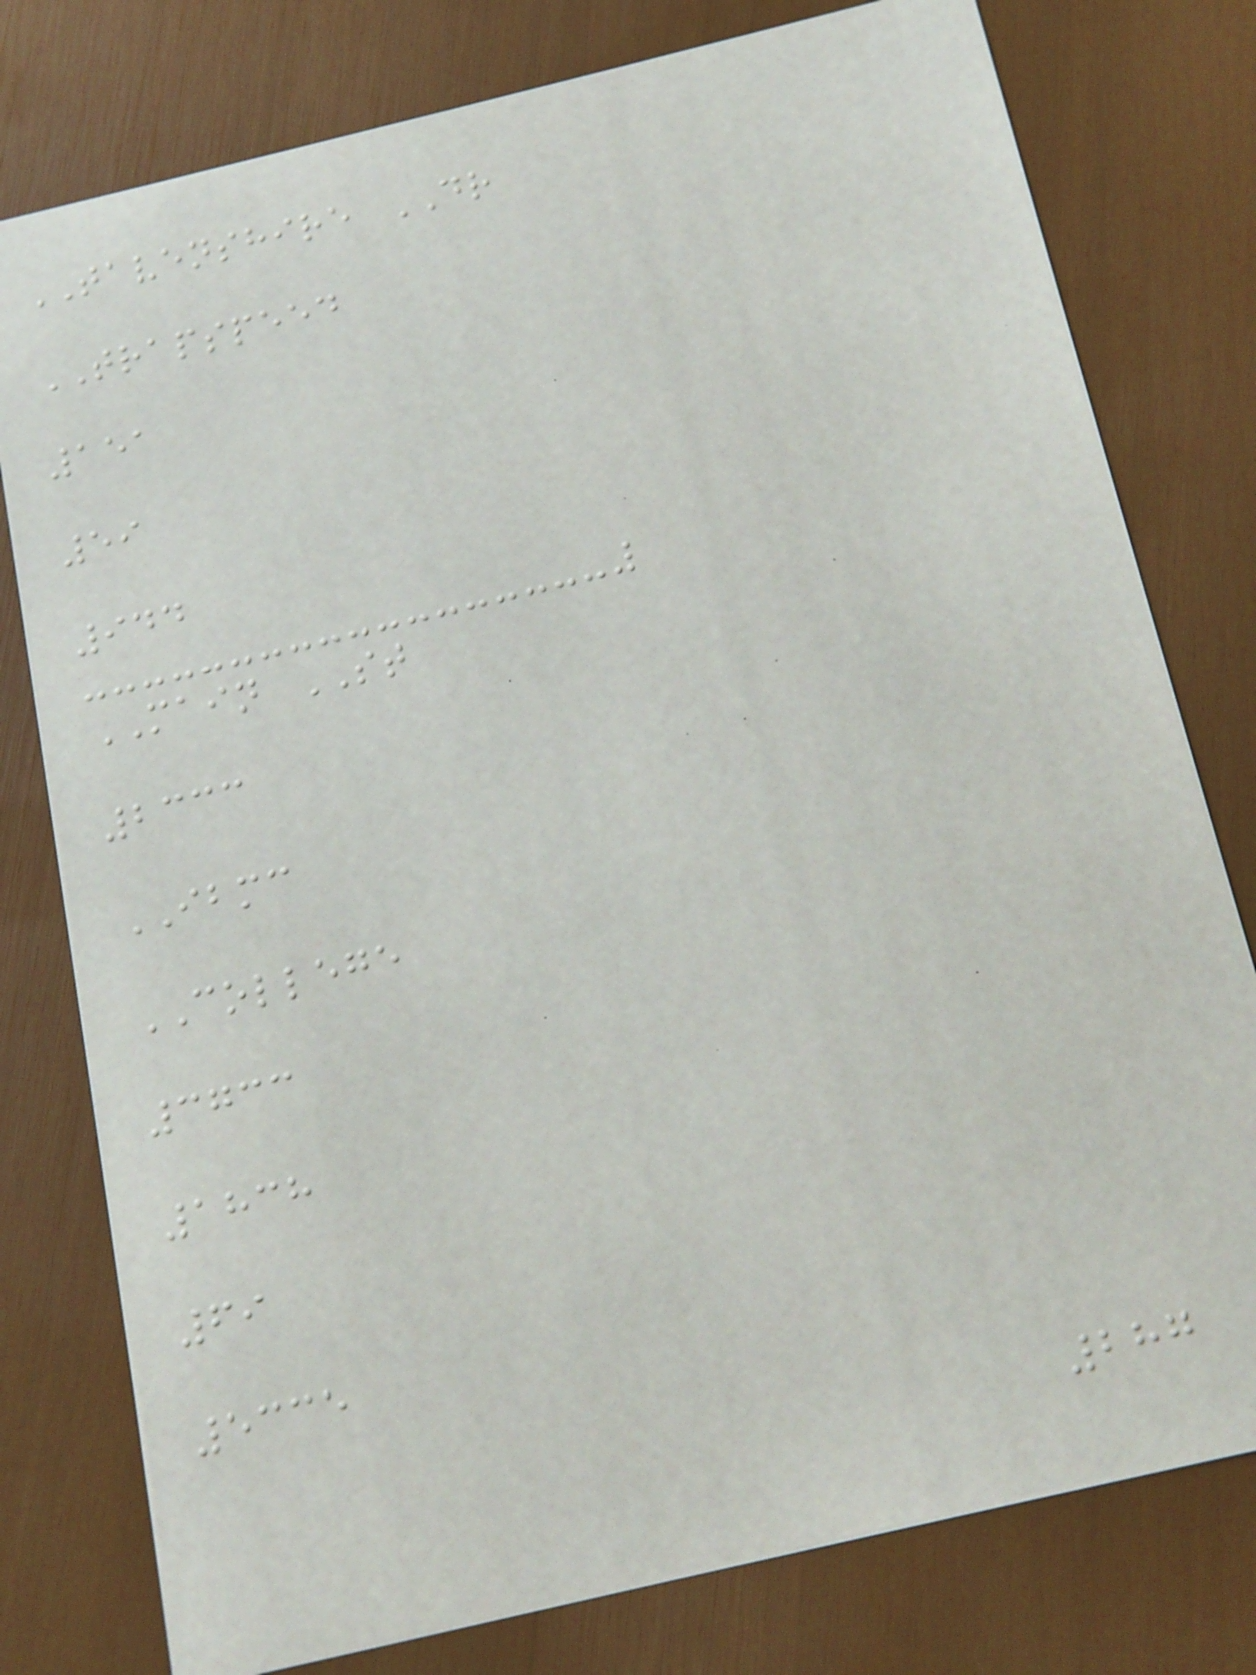TAVENSHIRE DR
TRAPSPEED
151
59
944
MAIN ST
2333
IBMC
COLLEGE
3733
1838
69
5335
287
